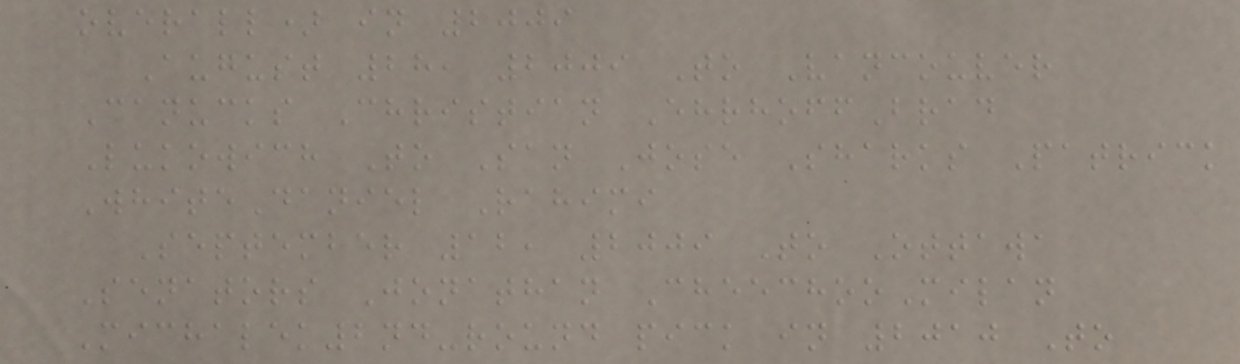overall) in 2009
August 28, 2009 To Vancouver
Canucks Christian EhrhoffBrad
Lukowich To San Jose Sharks Patrick
WhiteDaniel Rahimi
September 12, 2009 To Ottawa
Senators Jonathan CheechooMilan
Michalek2nd-round pick in 2010 To
